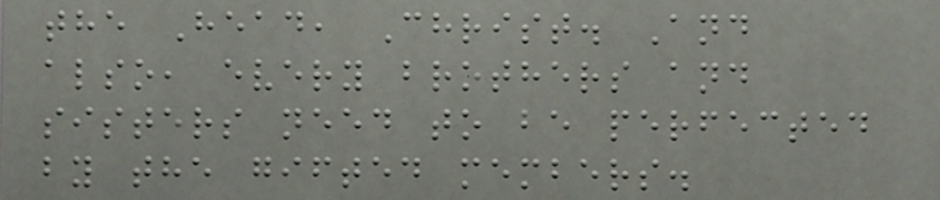the Head, Christ. And
also, every brothers and
sisters need to be perfected
by the gifted members.
